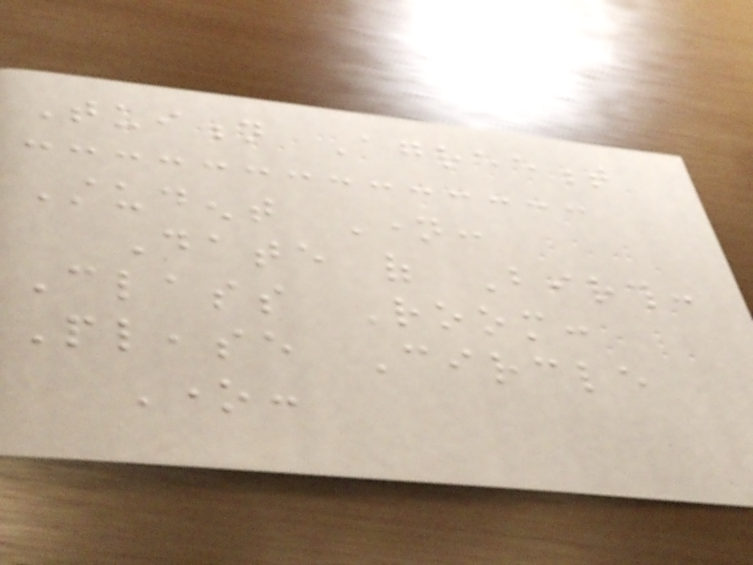Tuition Agreement
Student Name:
Date of Birth:
Class Room:
Please Circle
One:
